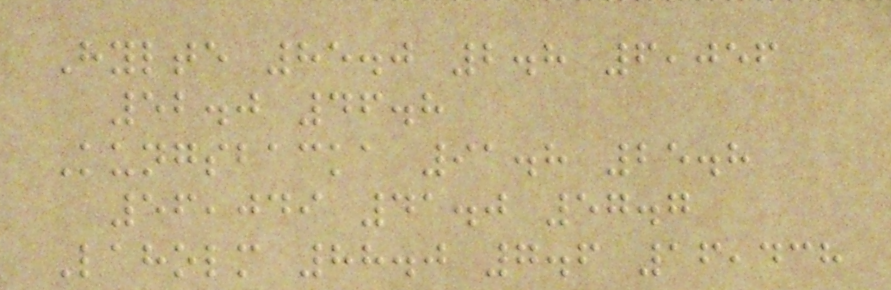Hylte 85.0 2.8 6,056
52.0 46.8
Kungsbacka 91.8 25.8
56,049 41.0 57.7
Laholm 88.0 7.6 16,438
